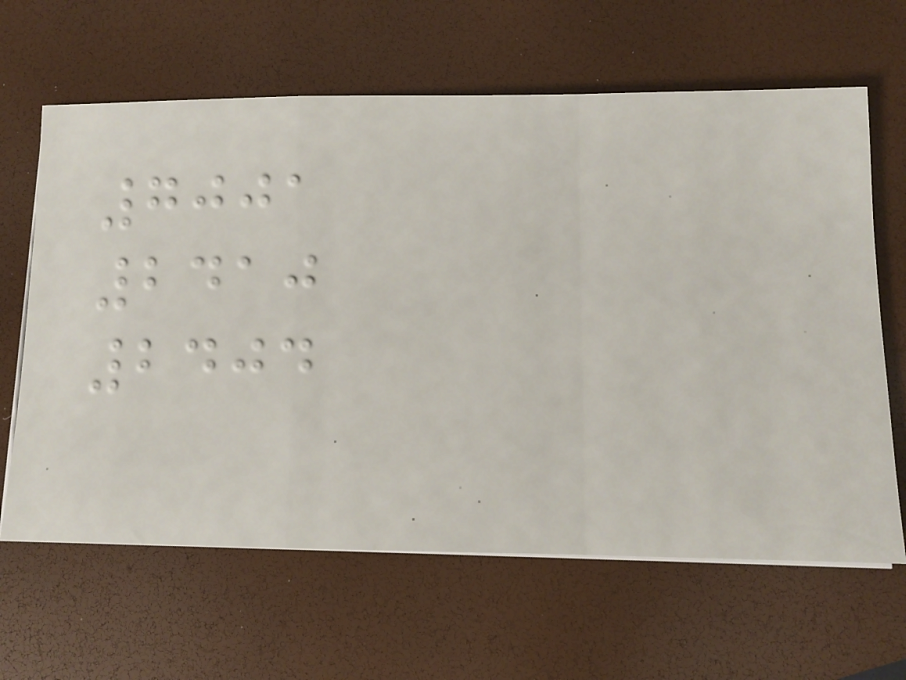7001
2410
2404
